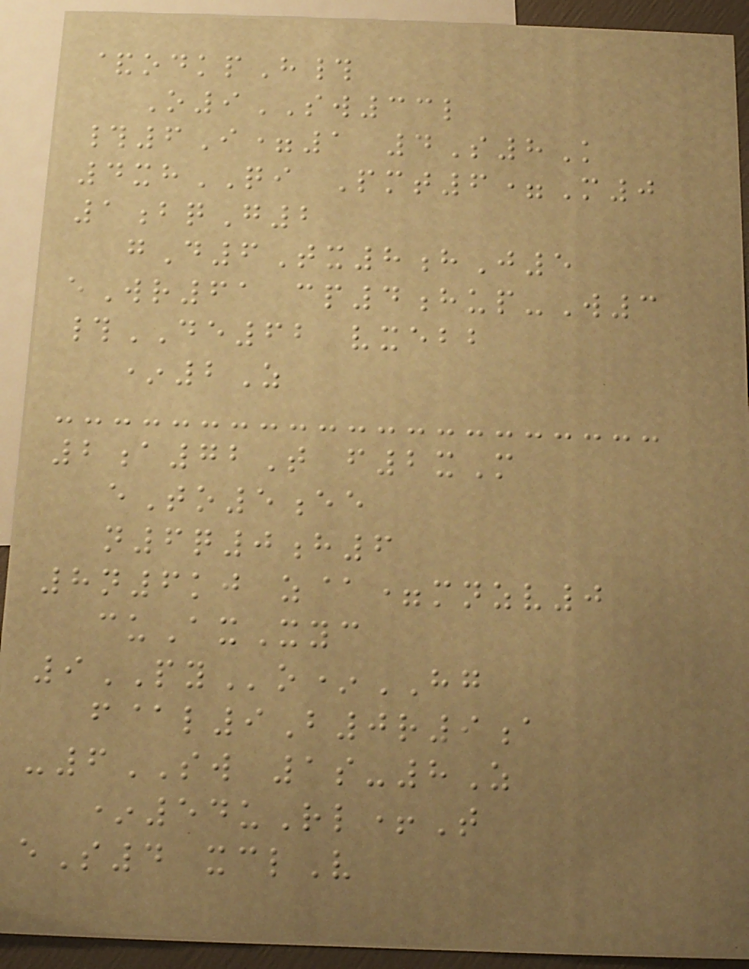&odkpH#
O9SW33l
#6I=1 4S8K
4xhQI Pmt6=M0
1bqG2
gD6Tx8hJ5
eWr61 cp4hup-W3
#DE62 vxebb
*2Z
2a72T f2xM
eTo5ee
n6q0h6
8n6kj z@=mnzv0
cuAxXyc
9PYo*HG
f@l9B0r9a
-6SW 1s-8Z
*54uRl+T
eS4 xclV
